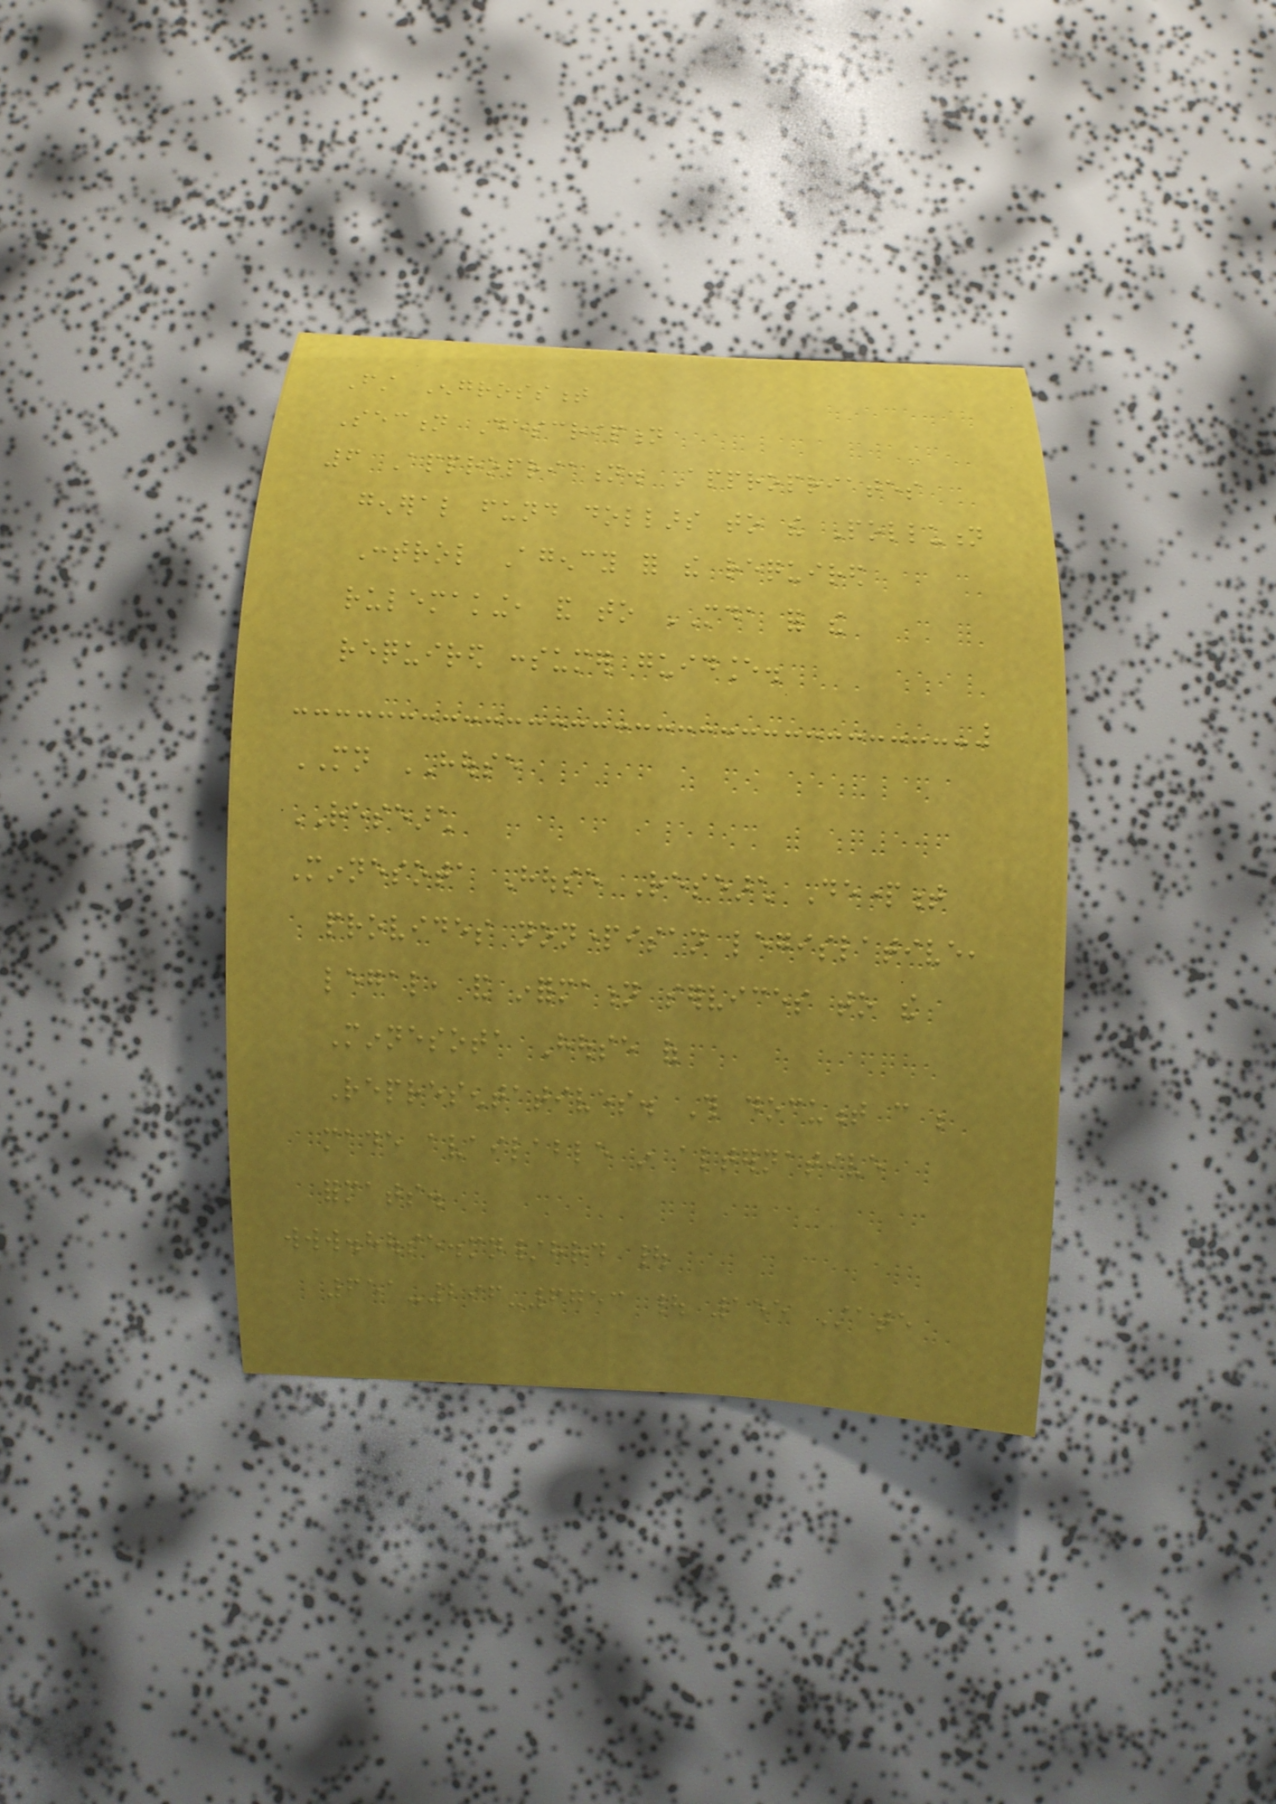First Engrossment
Section Description
6 Appropriation. Appropriates
general fund dollars to the Pollution
Control Agency for the required
rulemaking, and to MDA for the
required consumer guidance.
MN HOUSE
RESEARCH
Minnesota House Research Department
provides nonpartisan legislative,
legal, and information services to the
Minnesota House of
Representatives. This document can be
made available in alternative
formats.
www.house.mn/hrd |
651-296-6753 | 155 State
